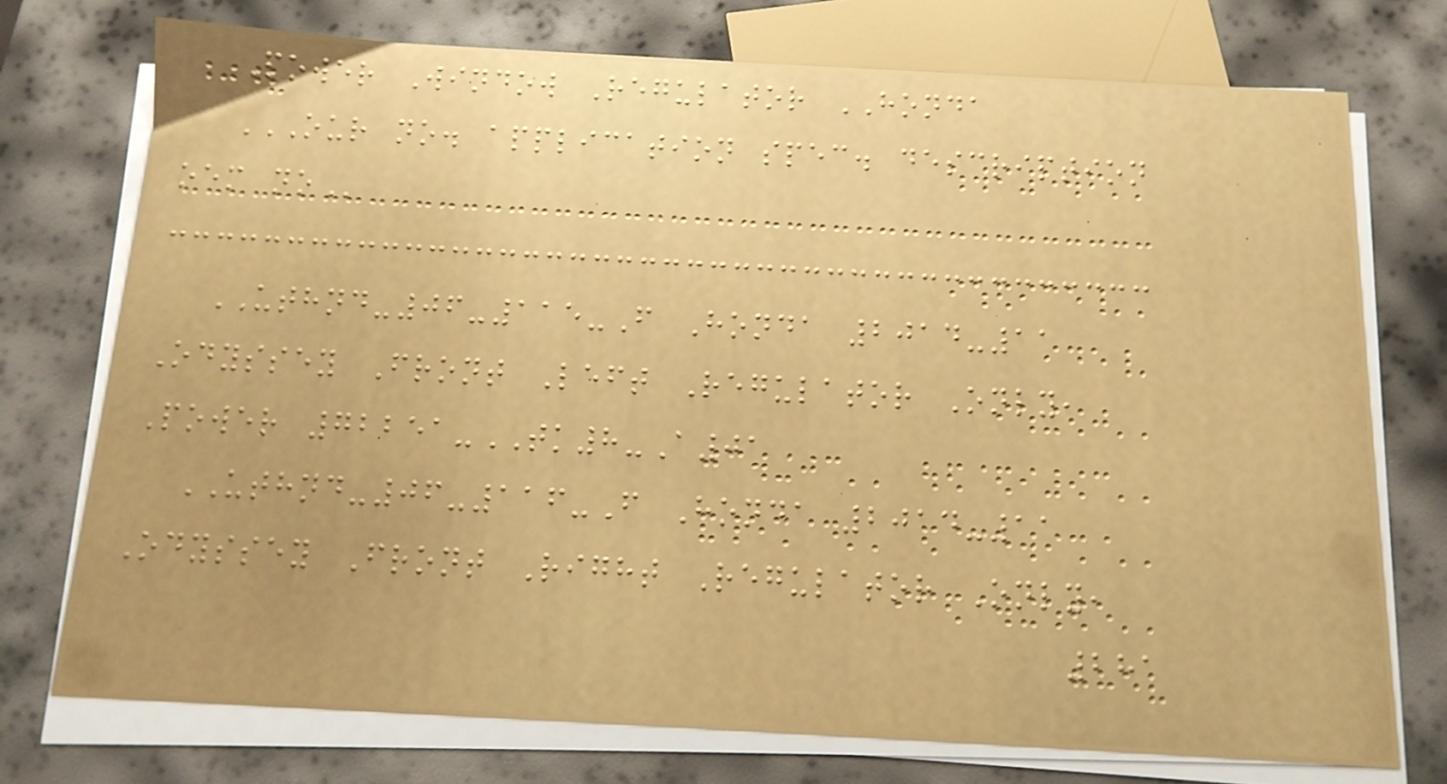Power Window Regulator HONDA
OUR NO. APPLICATION SPEC. DESCRIPTION
OEM NO
UTHND-06-115-F Honda 2014-11
Odyssey Front Left Regulator Only,
Power 72251-TK8-A01
UTHND-06-116-F Honda 2014-11
Odyssey Front Right Regulator Only,
281
